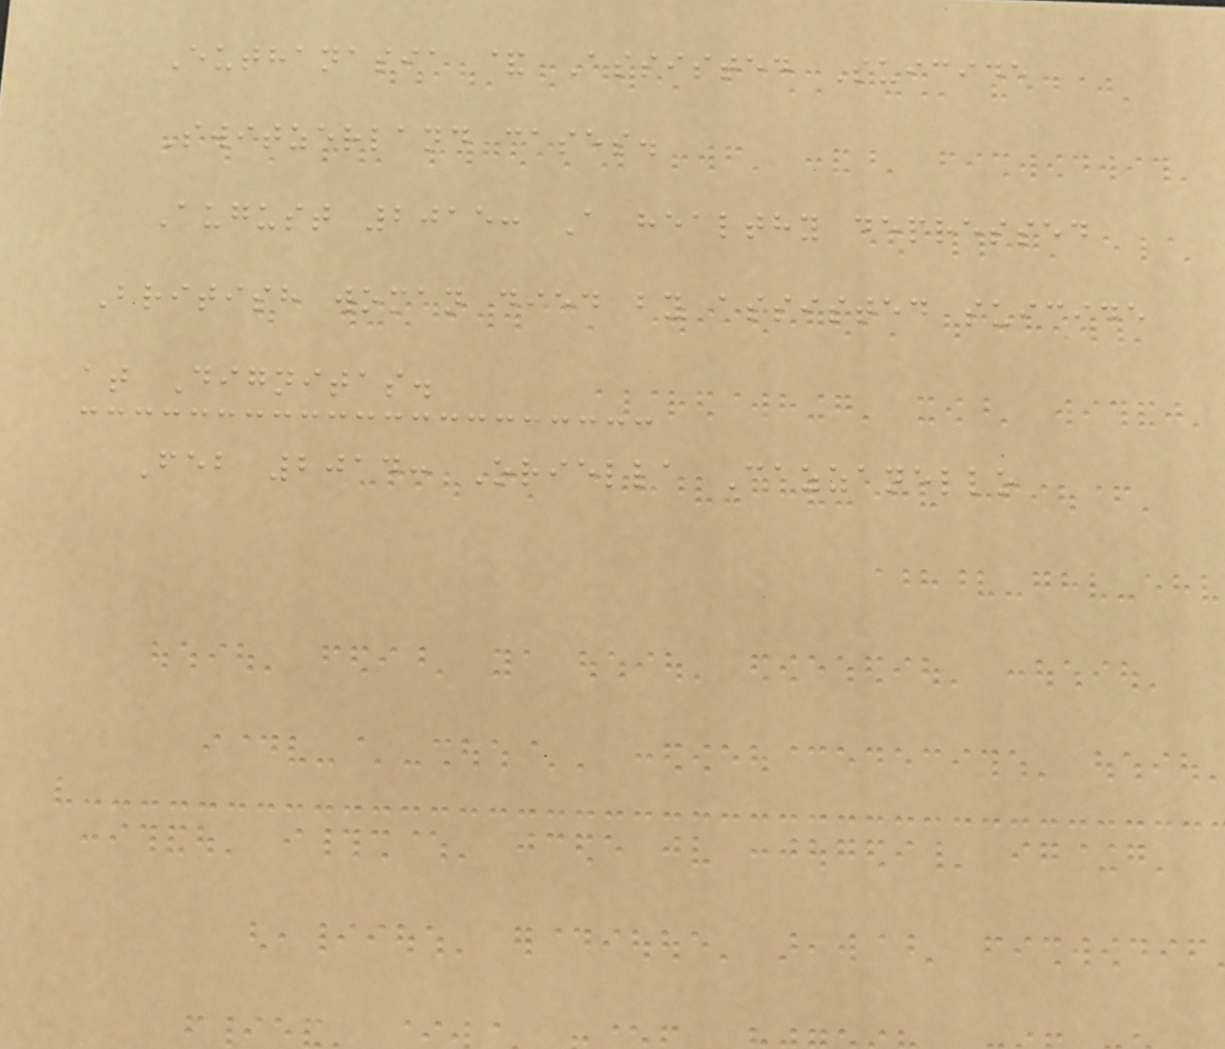Euthanasia & Assisted Suicide
Switzerland cases.
August 2015: A healthy depressed
British woman died by assisted suicide
at Dignitas.
Feb 2014: Oriella Cazzanello
